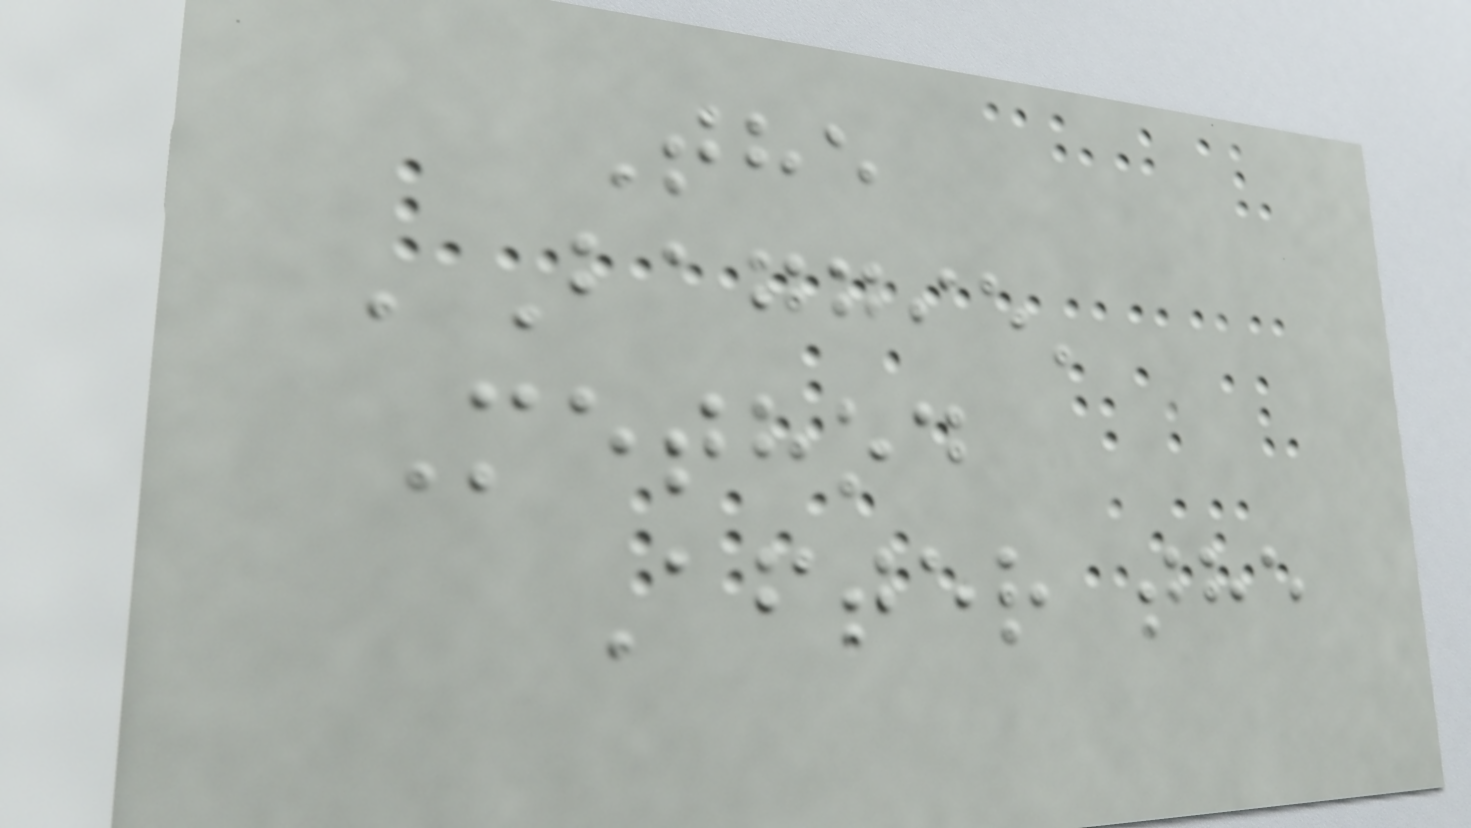The
'Baggie'
Method
After the
